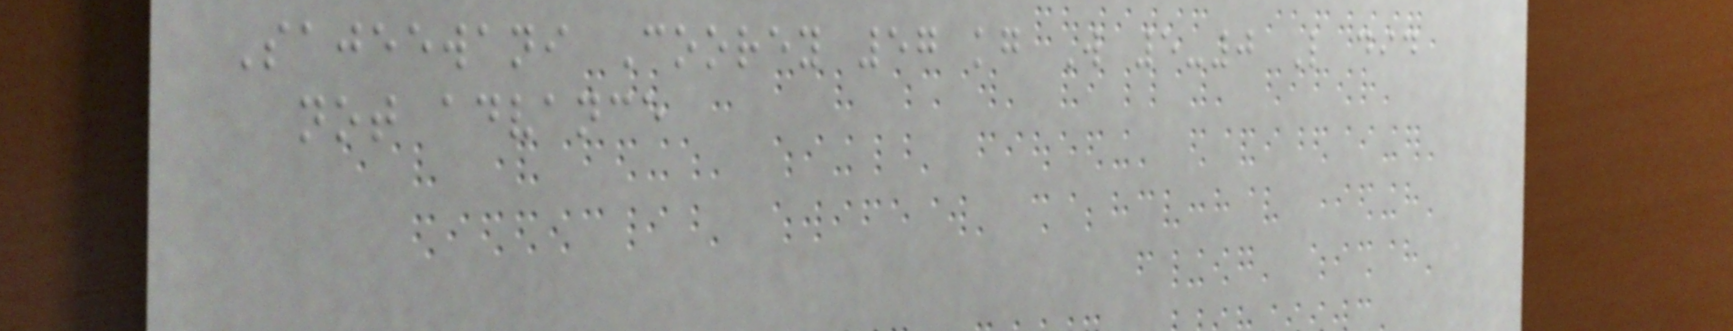Sajeewani Coorey 57 kg W 5-0 L did
not advance
